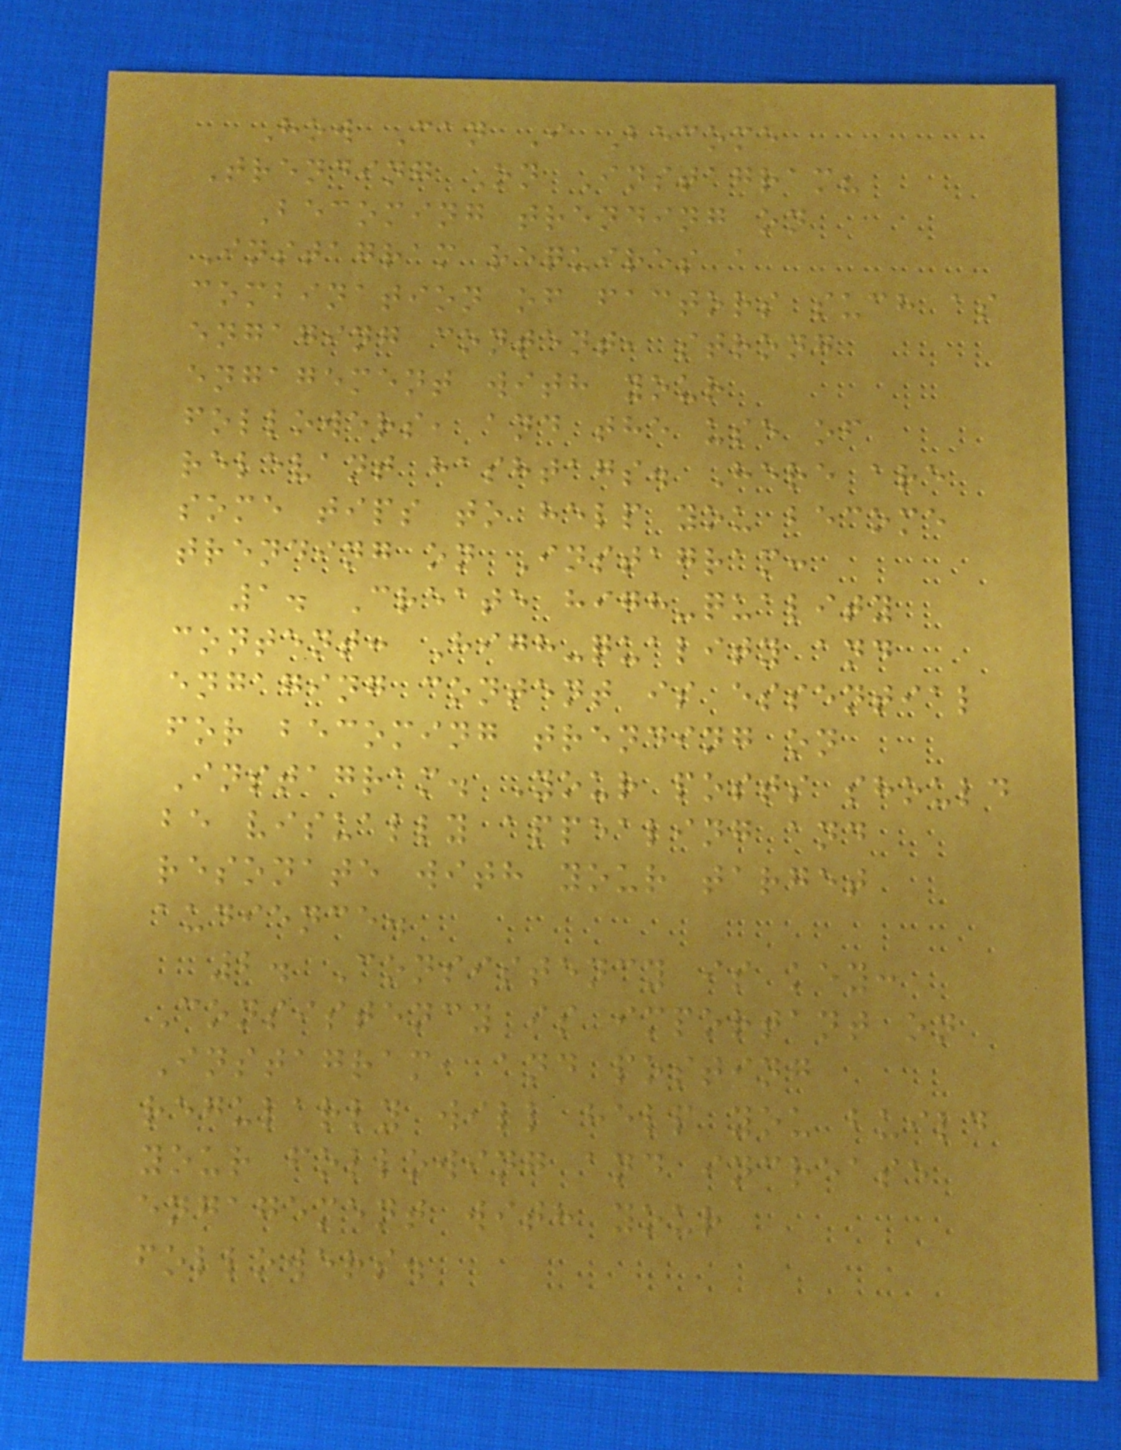How Can I Become
Trending On Instagram?
Becoming trending on
Instagram requires a
combination of factors such as
engaging content, strong
engagement with your
followers, and the use of
relevant hashtags. Here are
some tips to help you become
trending on Instagram:
1. Create high-quality
content: High-quality and
engaging content is essential
for becoming trending on
Instagram. Your posts should
be visually appealing and
resonate with your target
audience.
2. Consistency is key:
Consistency is important on
Instagram, and posting
regularly will help you build
your following and increase
engagement with your
followers.
